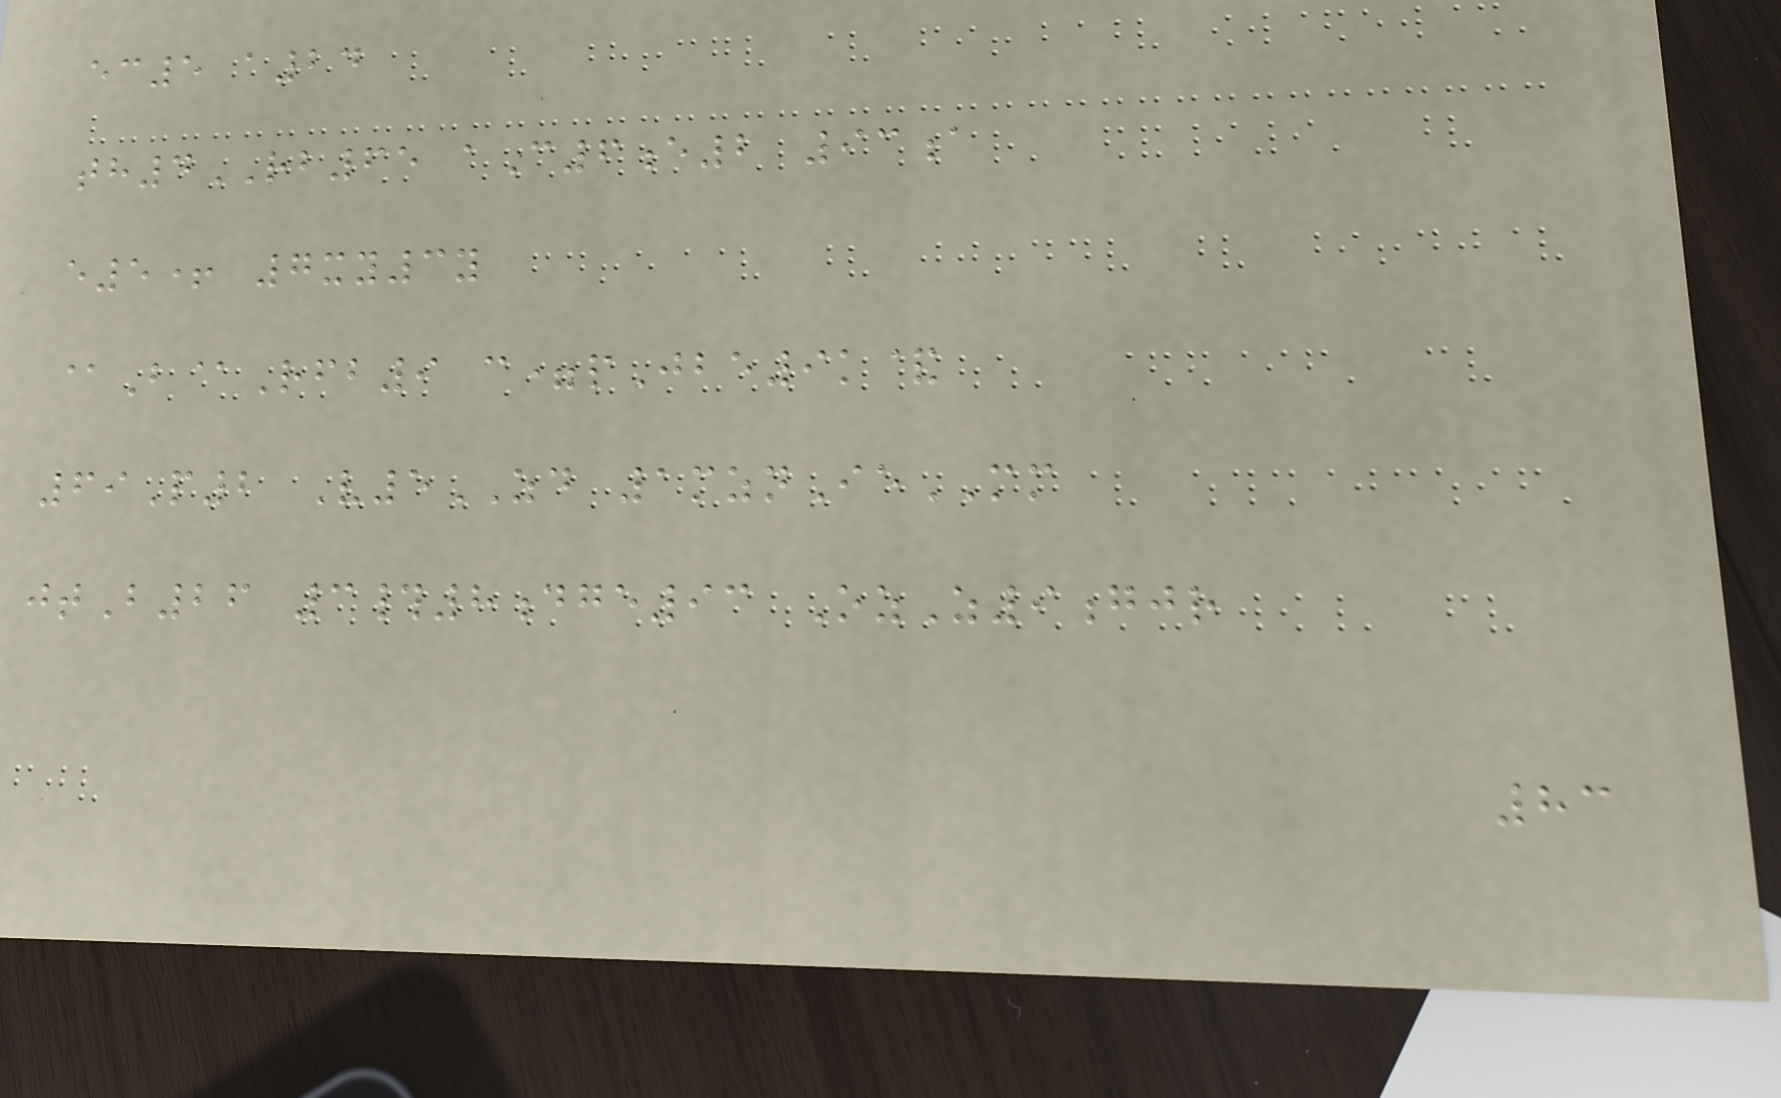ec5 a24
th4RB65 aC6e2 93a
e5+ 7xy3y
@B@Rfb9 c=pJbe9k&
69P2 V5ZD 1mznIeMM
jtB26 3#8dge93 OzZ9gjr
83
